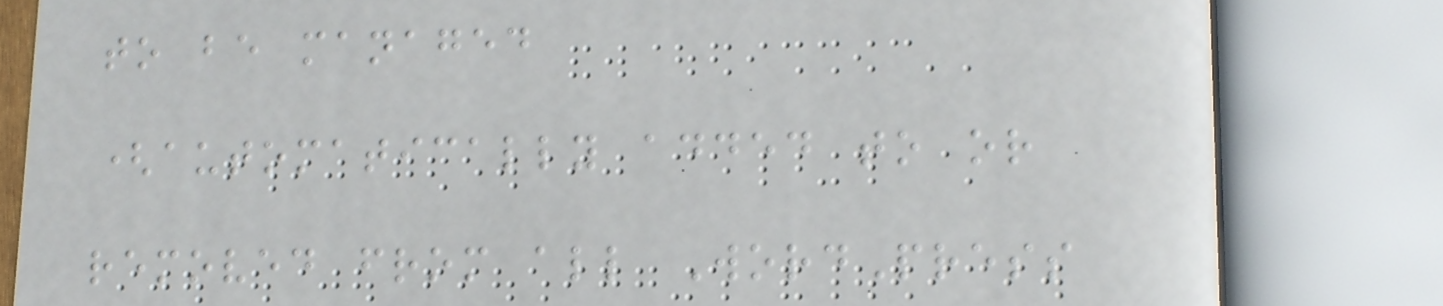to be managed
(automatically added to or
removed from all WordPress
